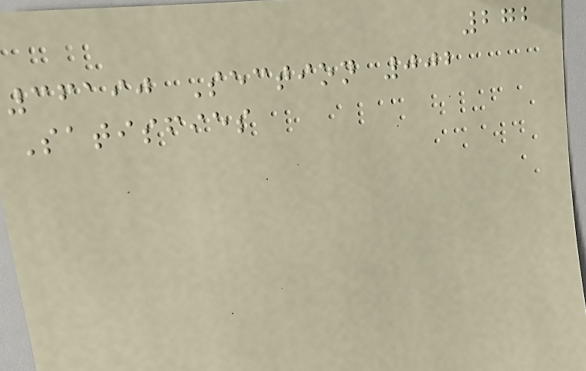272
36190 Section 002
Satisfies
